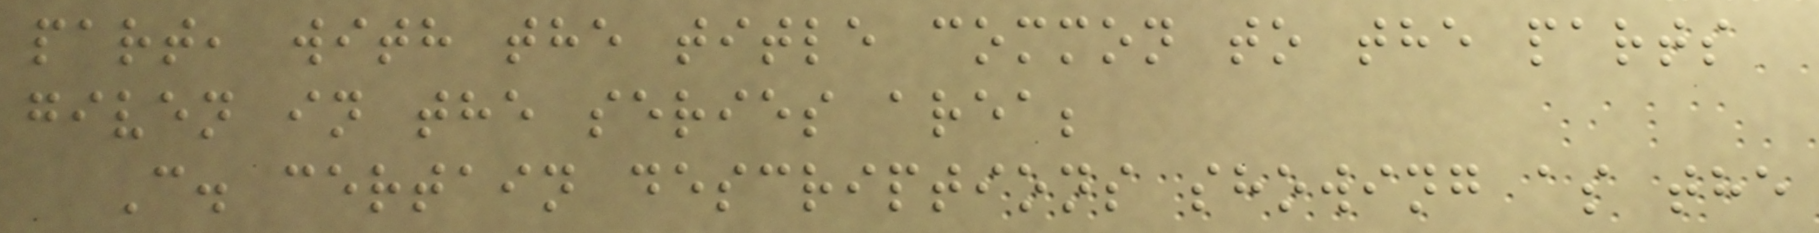part, with the title common to the parts
given in the series area;
C. certain descriptions showing as the
